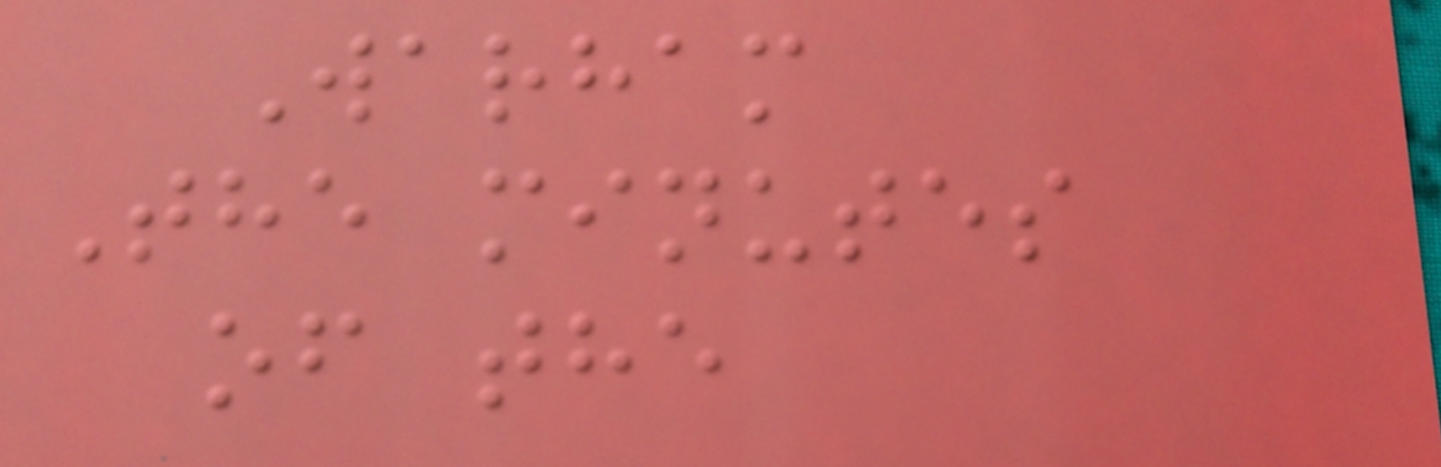Warham
The minutes
of the
